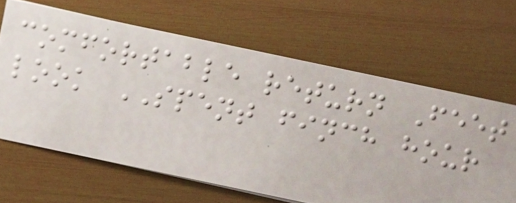comfortable return Feet
look SPENT finch hour
